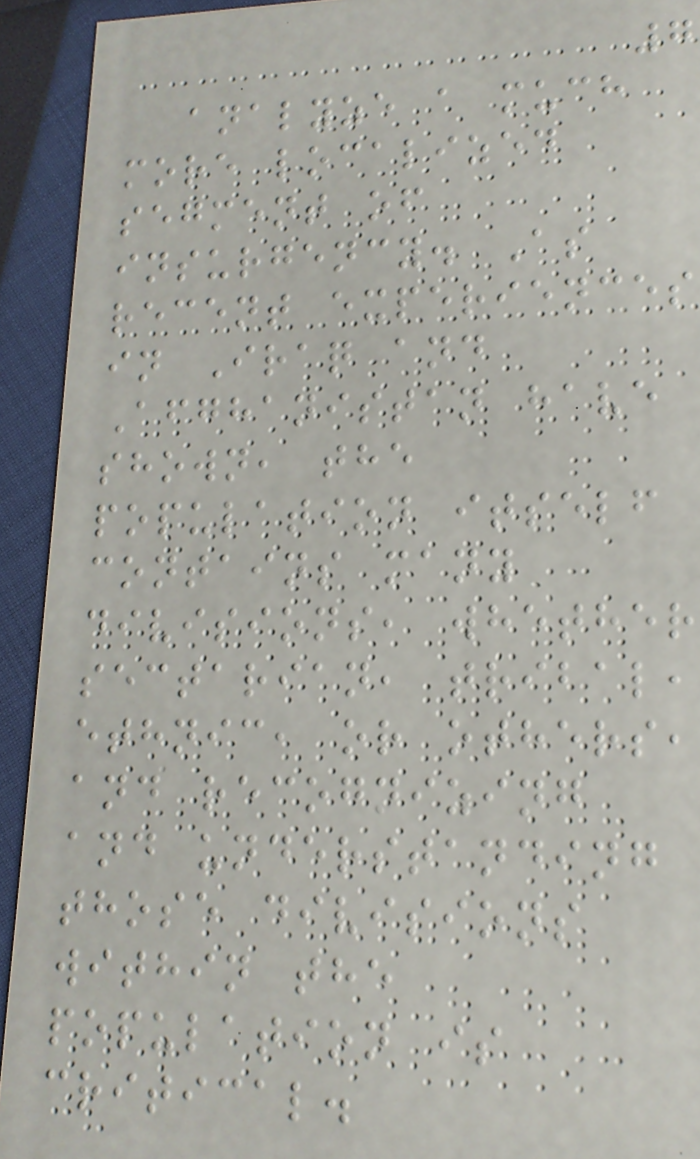7
analyze a much
more localized
segment of
insurgency. As
recent experiences
in Iraq and
Afghanistan have
shown, the
population itself
contains many
divisions, whether
sectarian, tribal,
ethnic, or others,
and recognizing
and understanding
those divisions
within the
population is
critical.
